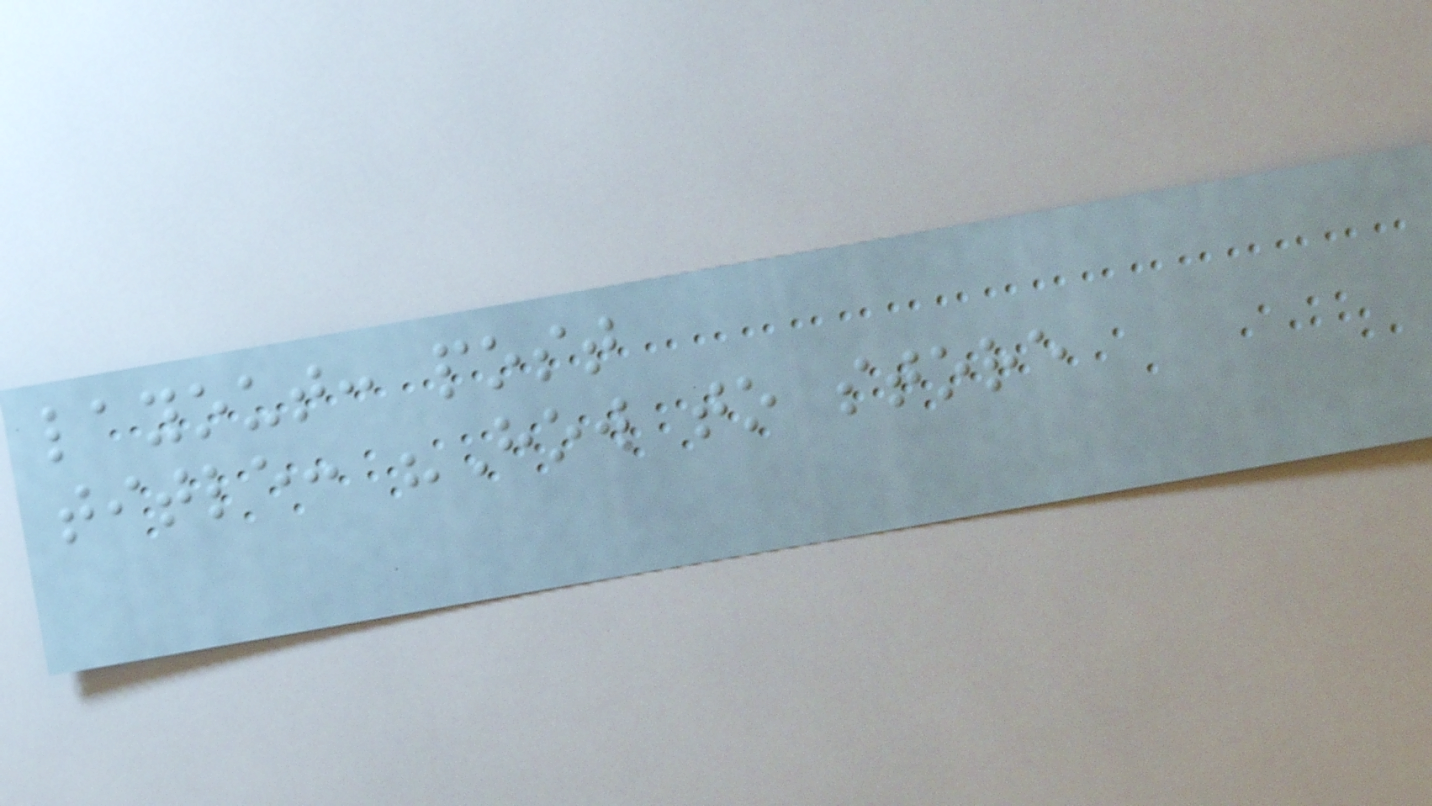layout: post
title: "How to store
